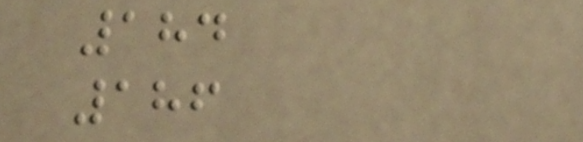184
186
